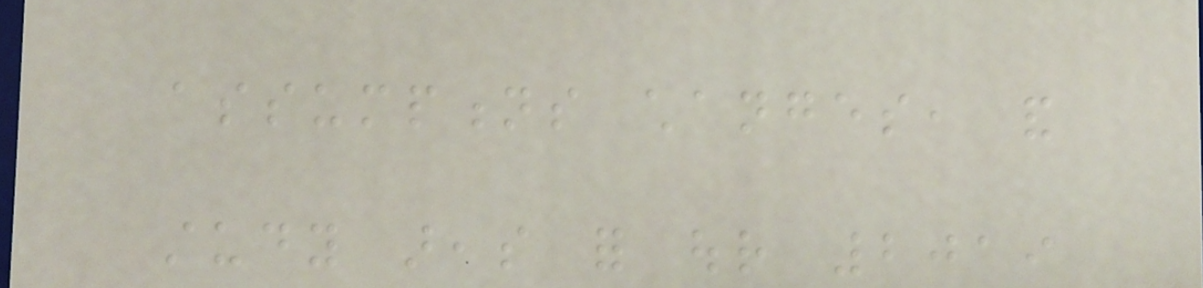assumptions changes, and
study areas for our 2019
